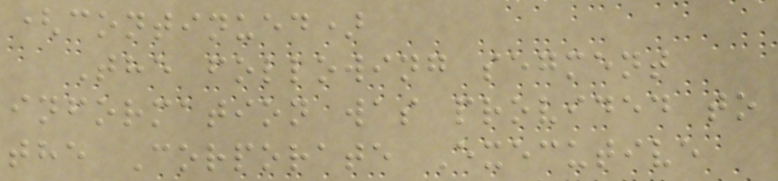(continued)
The following segment
information was provided to
the Corporate Executive
